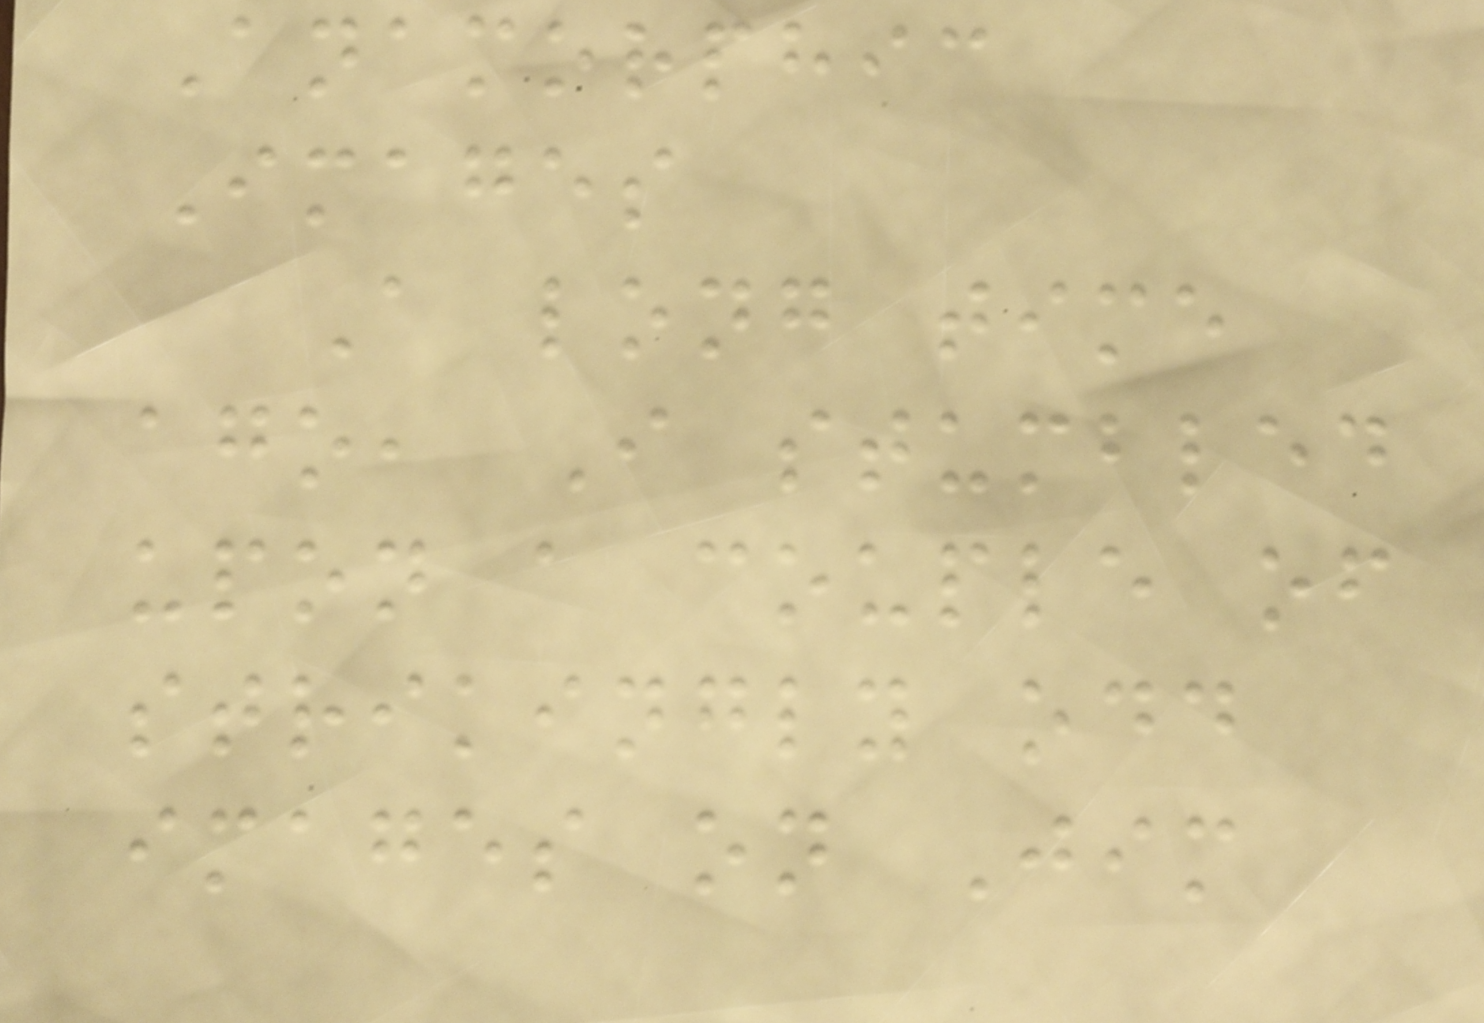Anamorphic
Images
A long time
ago, I stumbled
upon a couple of
strikingly odd
images on Jim
